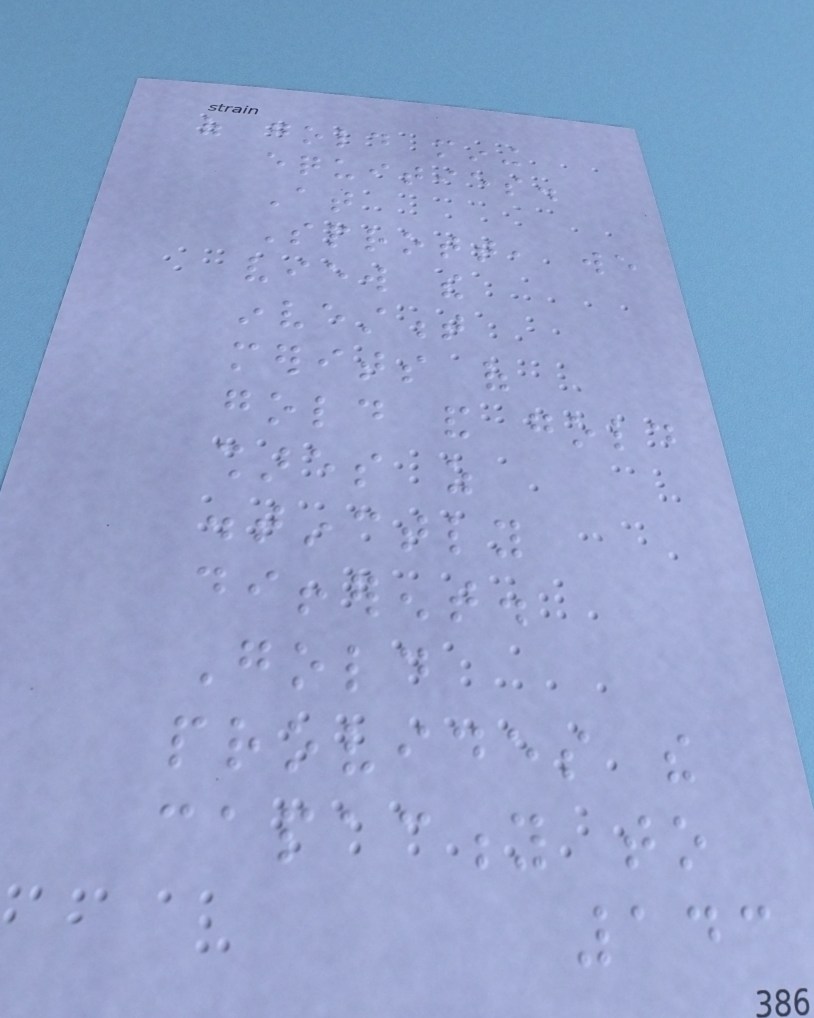of gold mining
equities.
At
Sprott, we
view the
investment
merits of
gold and gold
shares as
distinctly
different.
Gold
provides the
capacity to
143
